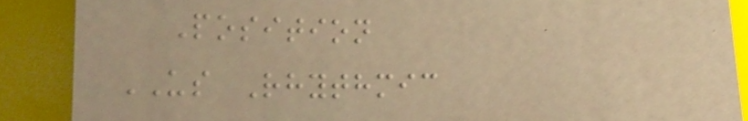Position
US Rhythmic
